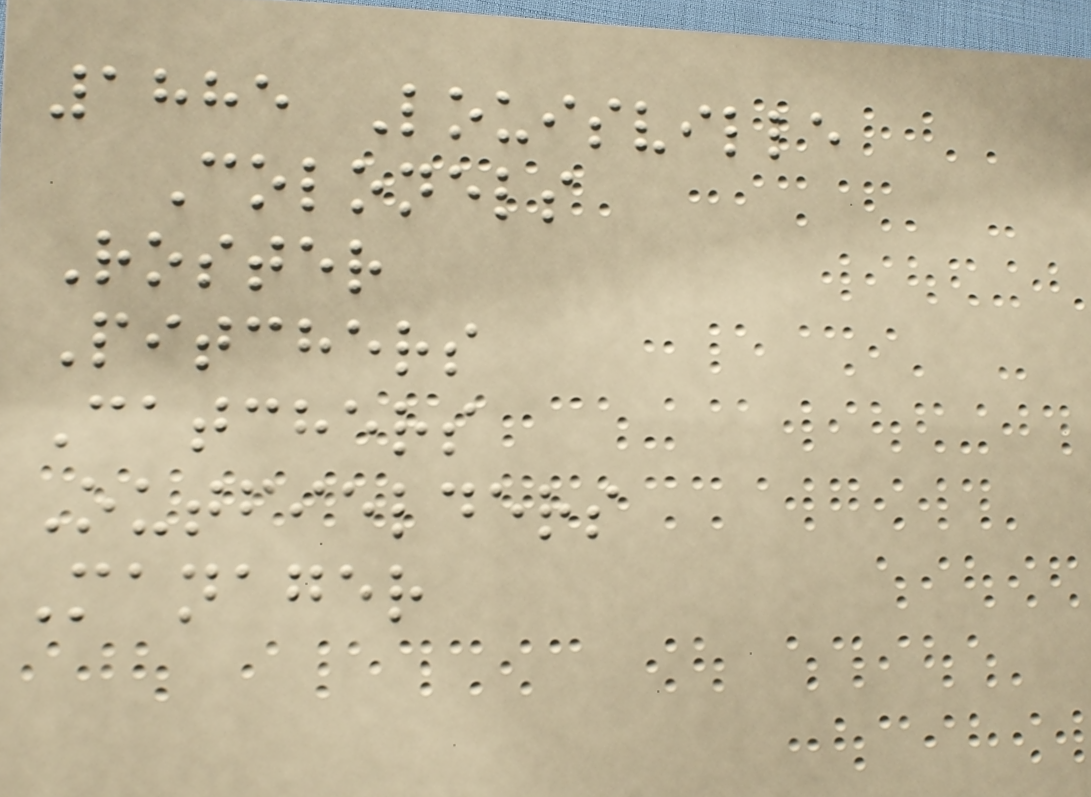1885 Louisville
Colonels
Roster
Pitchers
Catchers
Outfielders
Manager
